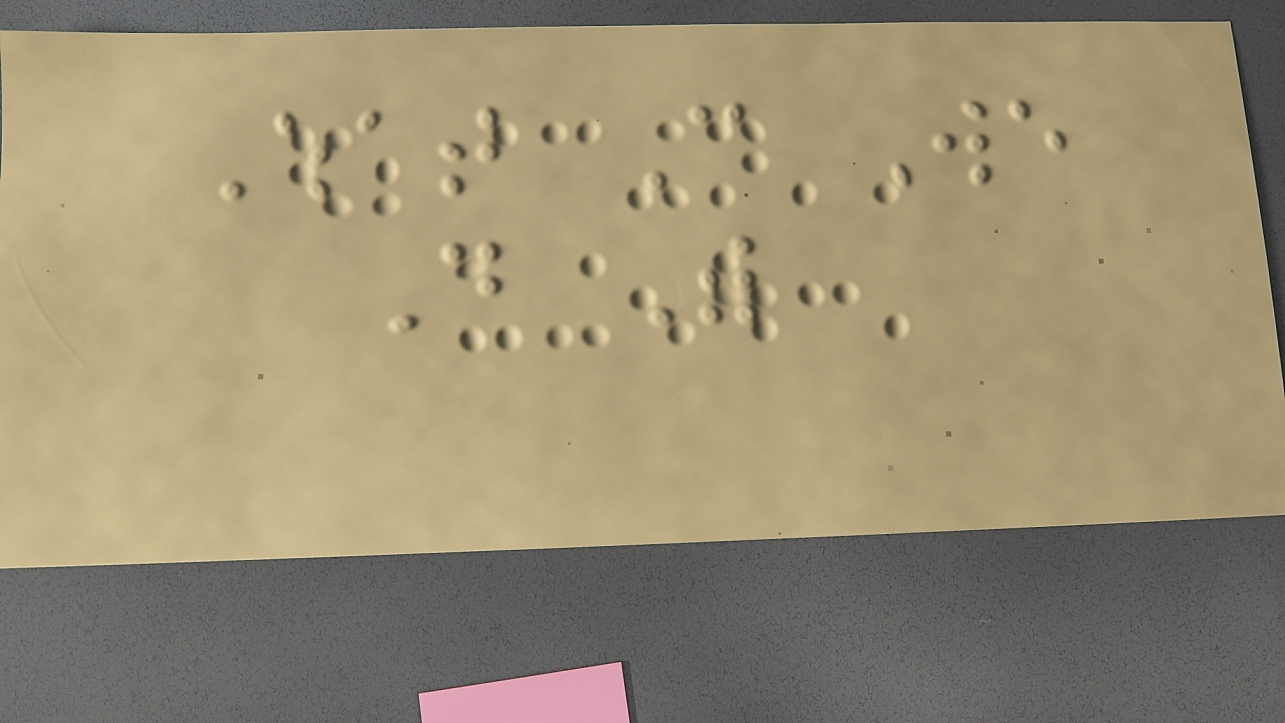What Can We
Do With
